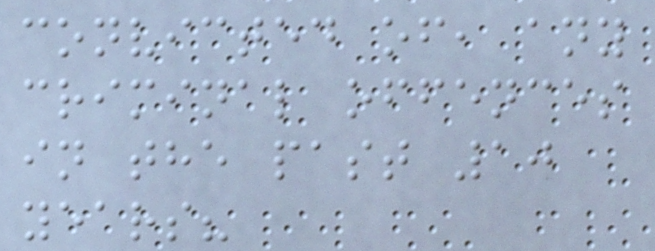convicted of, any
criminal offences
in the past 10
years?
